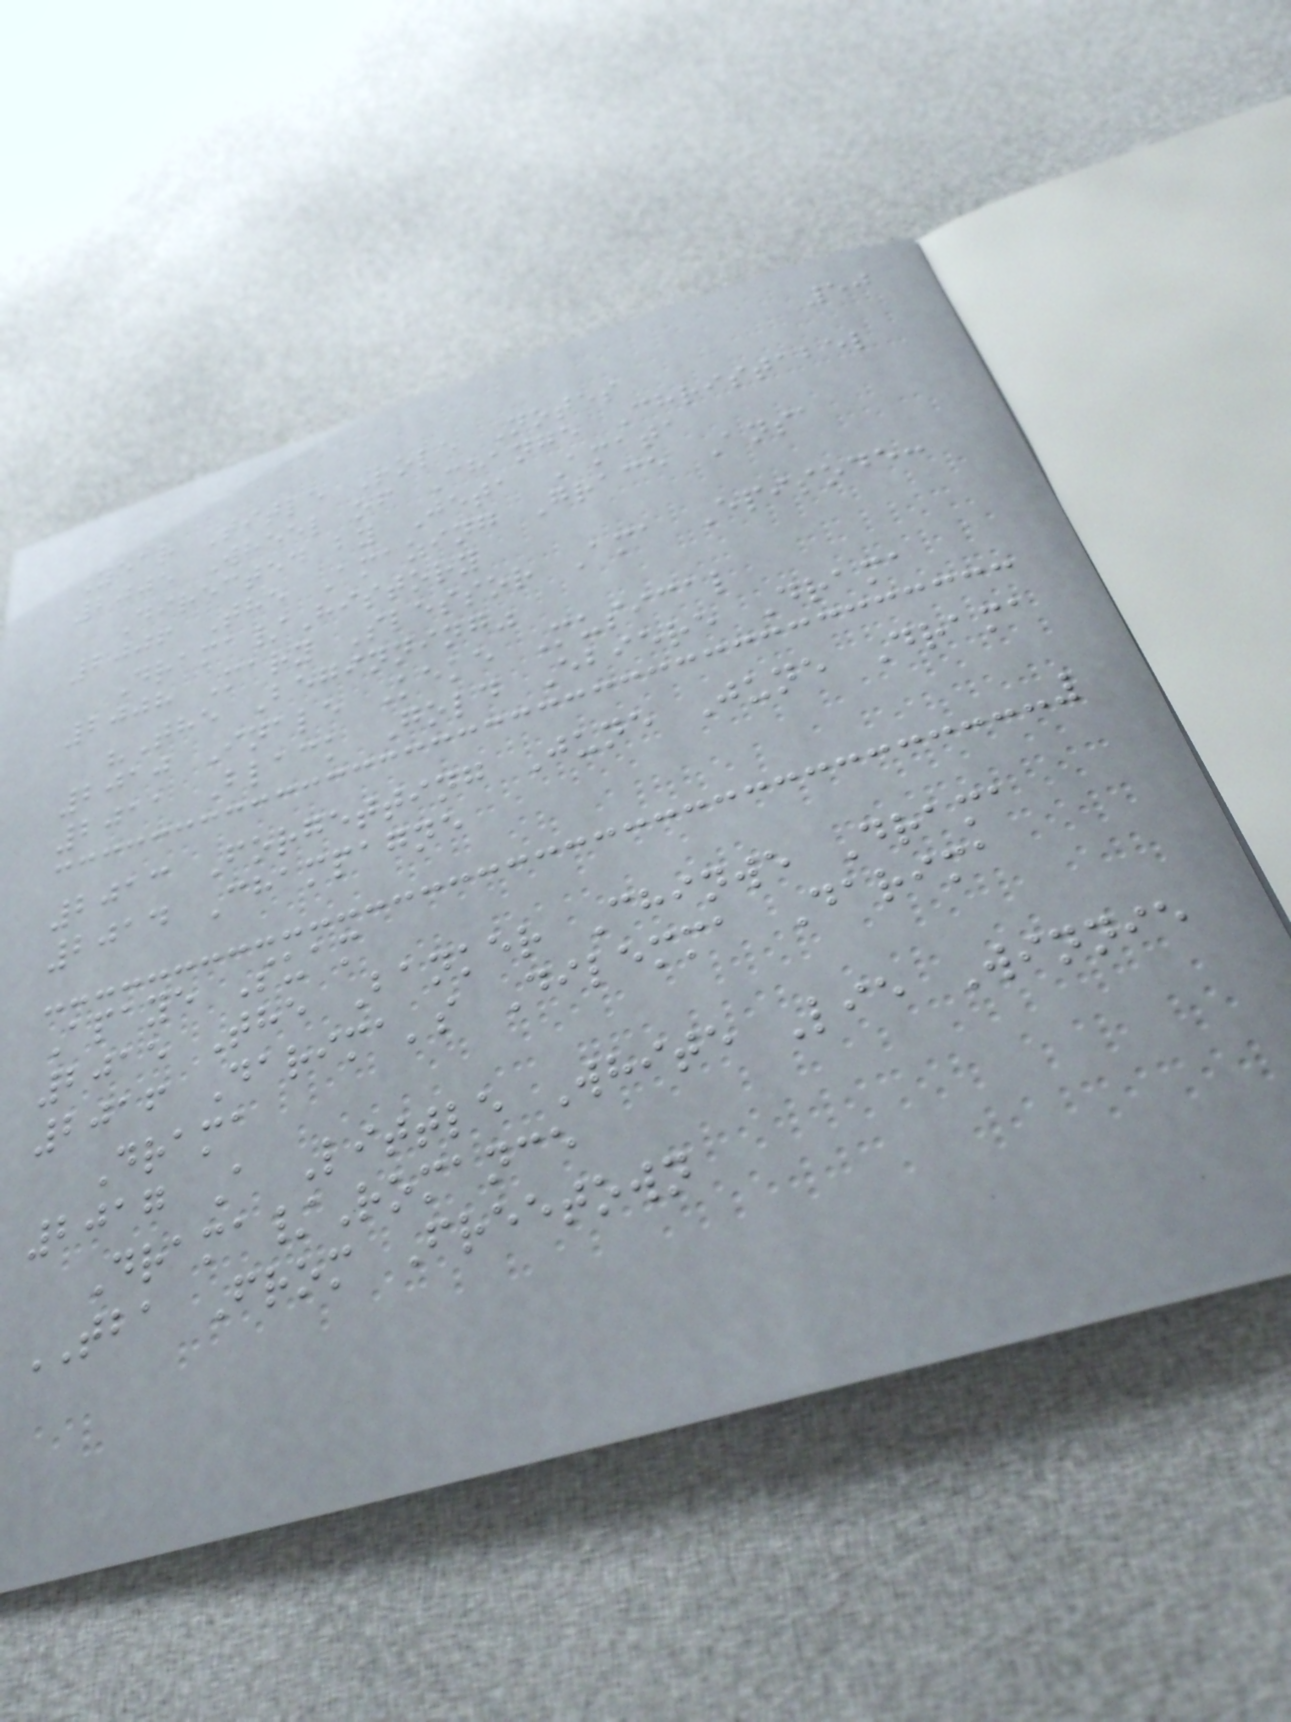50
Year Title Role Notes
2005 Wheel of Change Christabel
Directed by Jeta Amata
2006 The Amazing Grace Ansa
Drama/History
2008 Mary Slessor Ama Episode:
"The Beginning"
2010 Inale Keke Musical
2011 Black Gold Ebiere Drama
2013 Forgetting June June Drama
2014 Champagne
Apaye Suam
2015 The Banker Chinwe Drama
2016 Darima's Dilemma Darima
Drama
2017 A Little White Lie Winnie
Drama/Romance
TBA From Freetown
